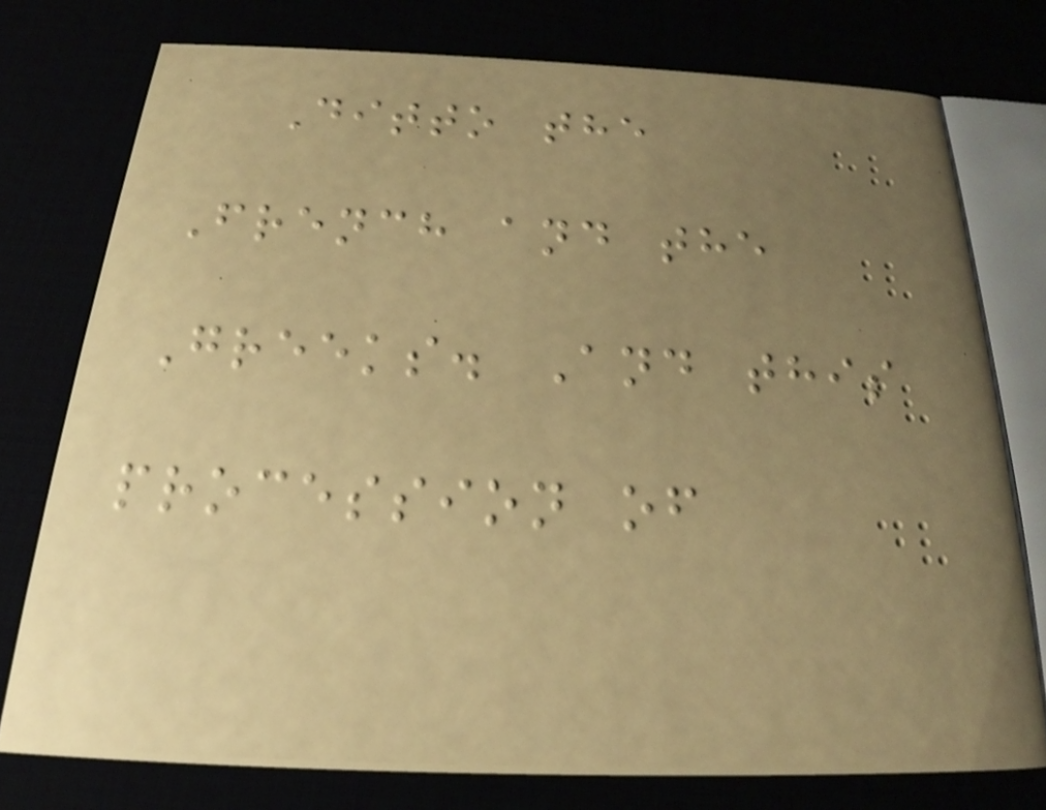Ditto the
French and the
Greeks. And this
procession of
